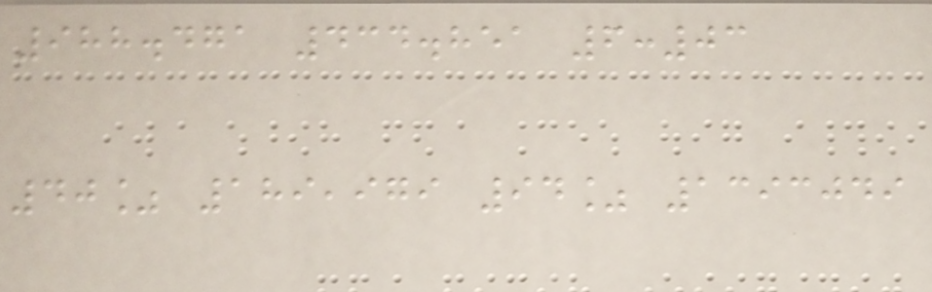988.471 434.851 6:03
40% 189,979 94% 1393049
